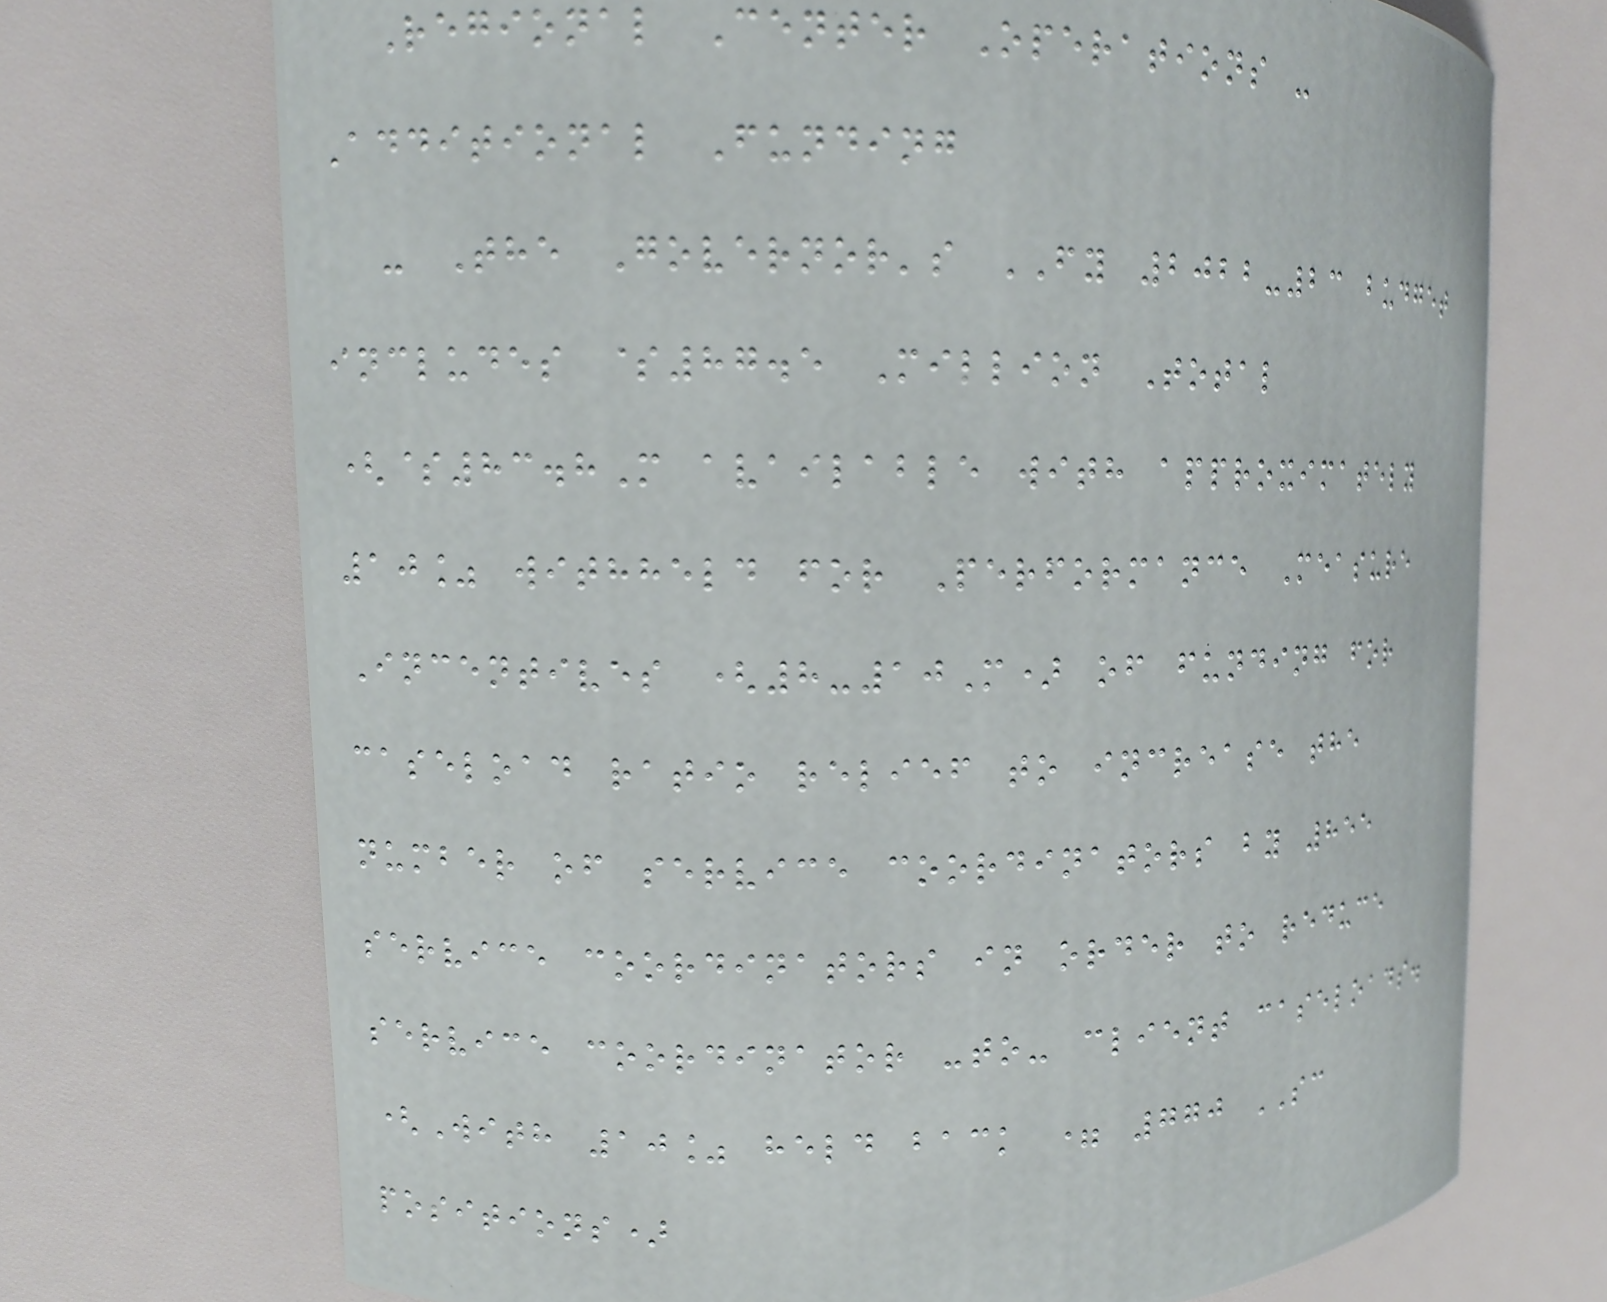Regional Center Operations -
Additional Funding
- The Governor's FY 2022-23 budget
includes $87.5 Million Total
($83.8M available with approximately
10% withheld for Performance Measure
Incentives (8-10M) of funding for
caseload ratio relief to increase the
number of service coordinators by 855
service coordinators in order to reduce
service coordinator -to- client caseloads.
(With 10% held back = 770 SC
positions)
